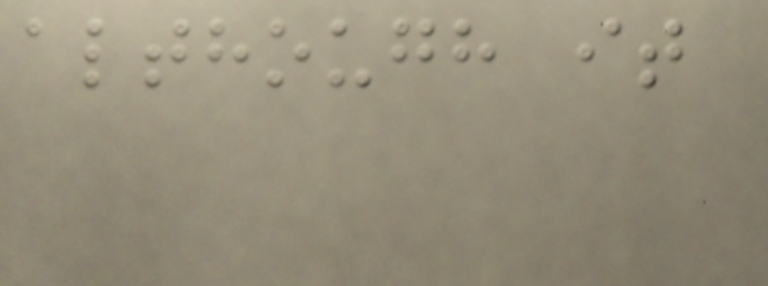although it
